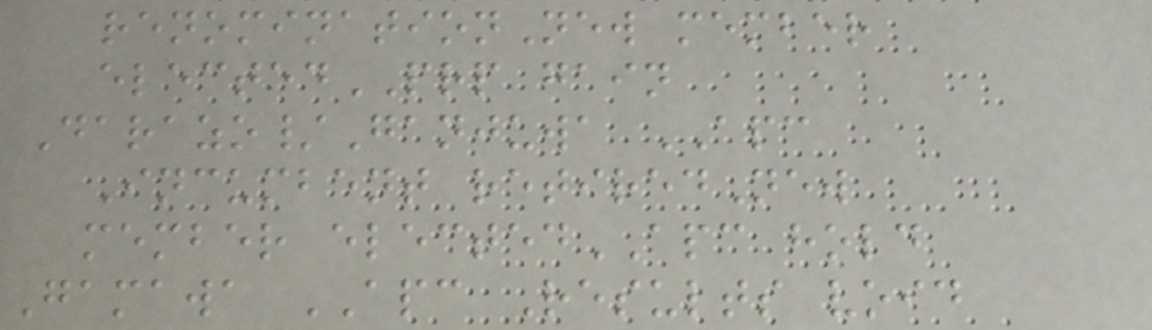renominationNew member
electedPRP gain
Darazo/Ganjuwa APC
Incumbent retiredNew
member electedAPC hold
Gamawa APC Results void
